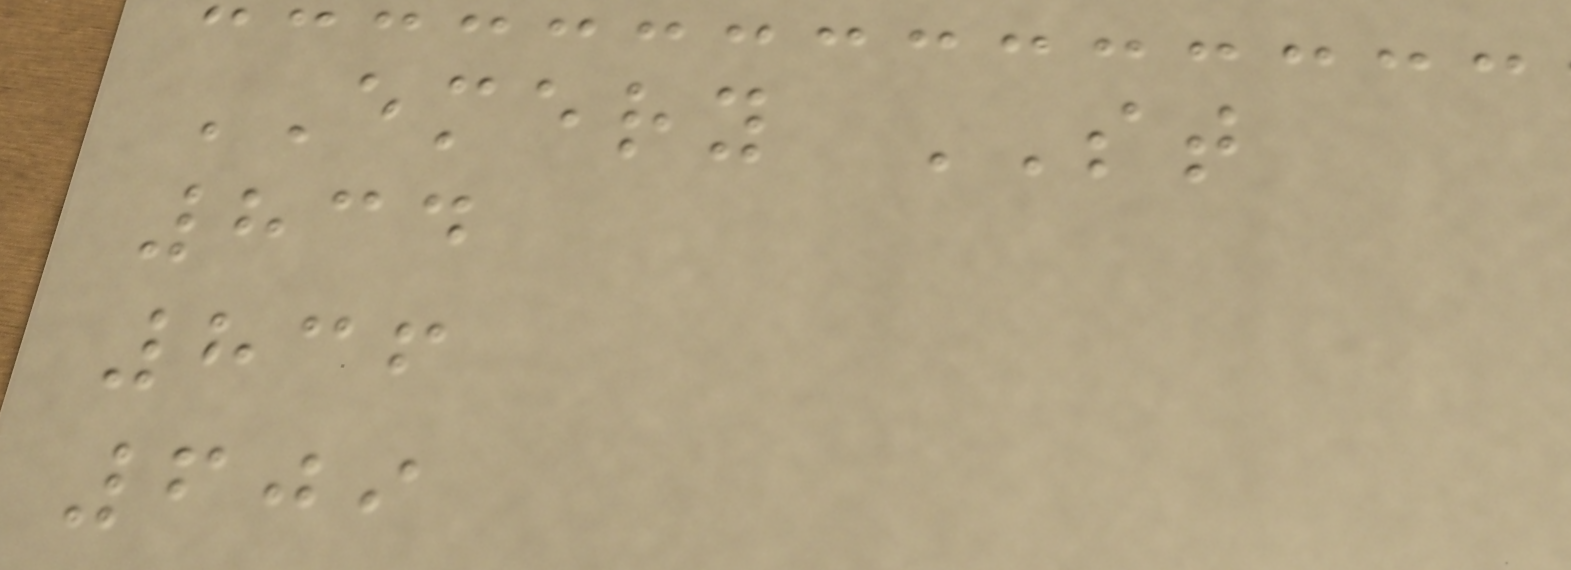EMERY ST
834
836
609
